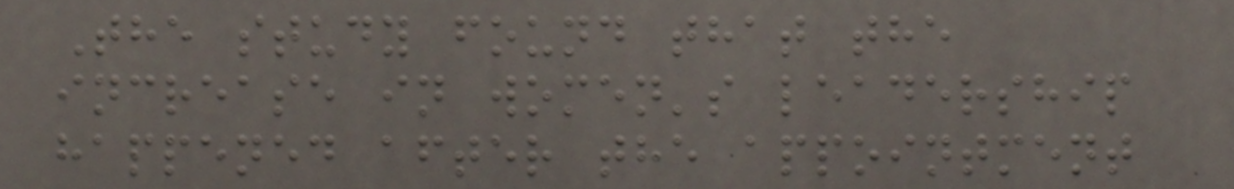The study found that the
increase in women's leadership
happened after the appointment
